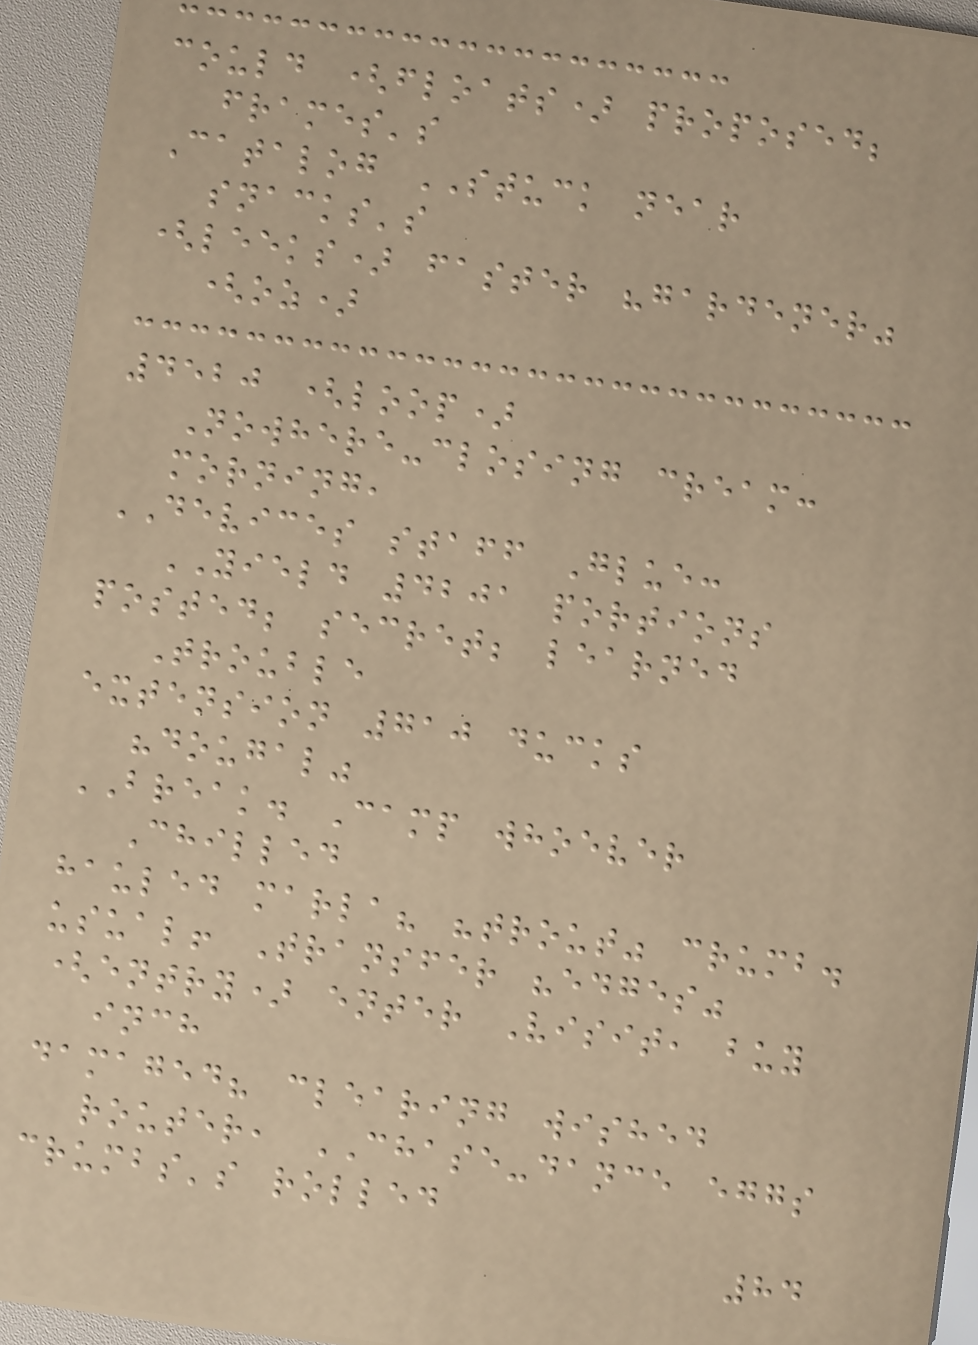could (floats) proposed;
frames's
Catalog STUCK near
snacks's
(leeks) faster "gardener"
(oz)
4520 (loop)
Nowhere-closing cream:
morning,
DEVICES staff Glue:
YIELD 4201 portions
posted; secret; learned
Trouble
extension 710 ducks
"dougal"
BREAK. Camp whoever
Chilled
hauled marla? "trout" crumb.
usual! Transfer "edges"
(entry) enter Visit, buy
inch
damaged? clearing wished
router, CHASE-dance eggs
crumbs's rolled
84
